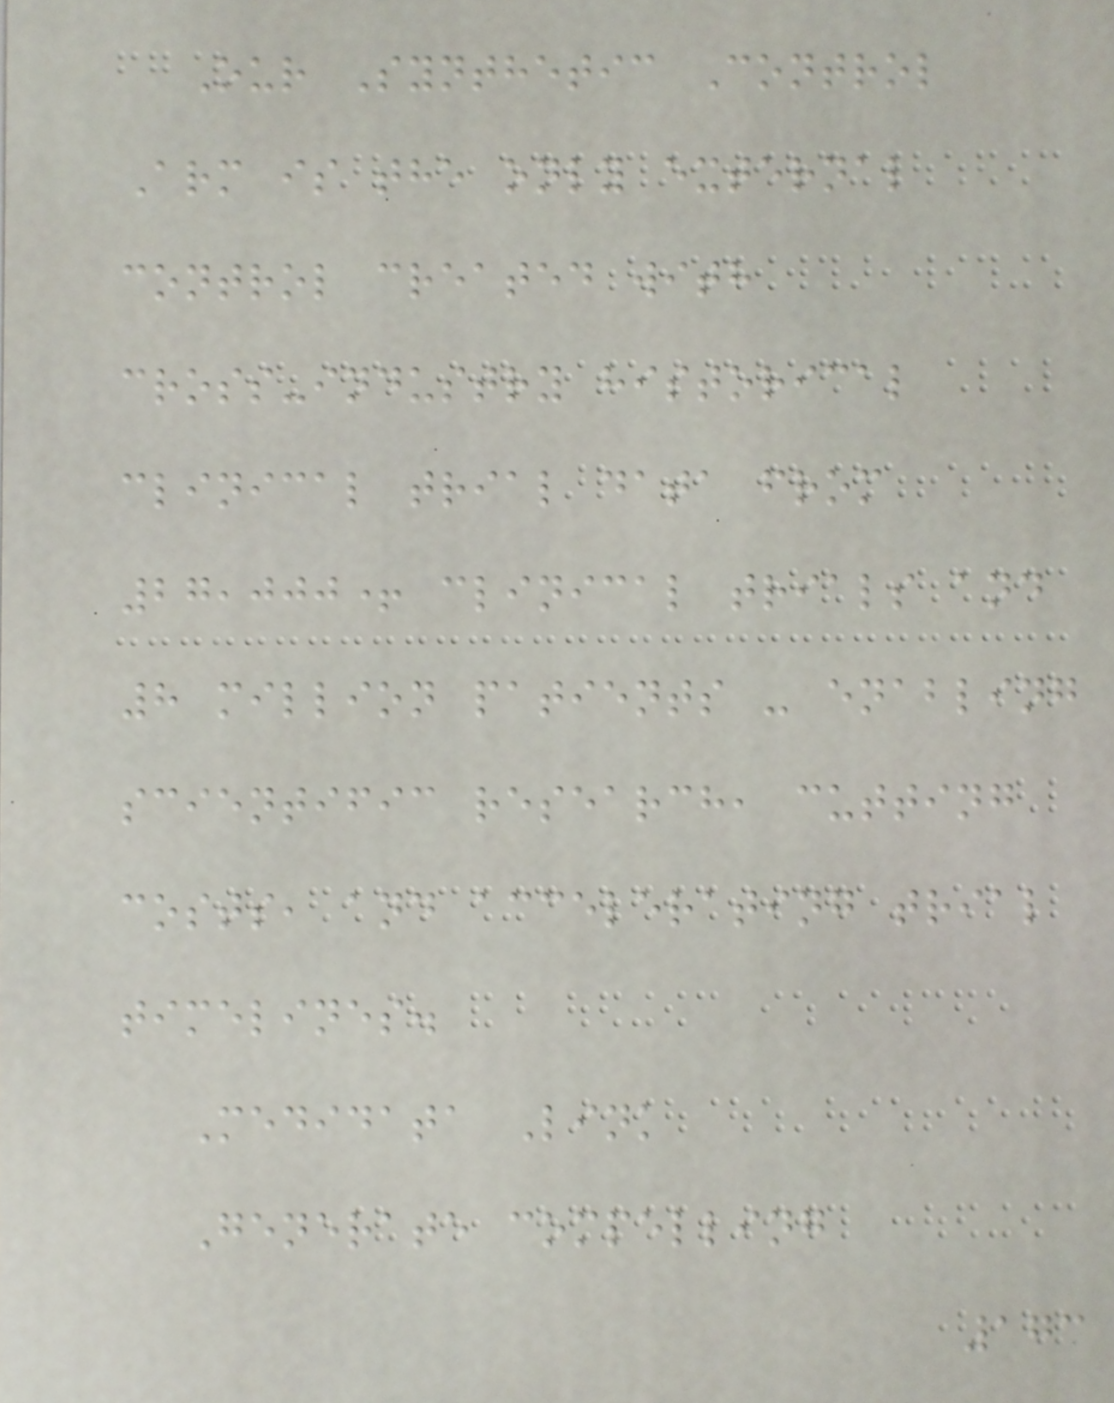Our Synthetic Control
Arm is the only external
control created with
cross-industry historical
clinical trial data from
27,000+ clinical trials and
8 million patients - enabling
scientific research, cutting
costs, and accelerating trial
timelines.
Medidata Link
Generate compelling
173
